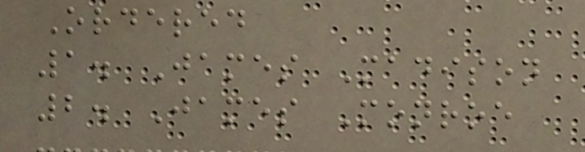Ordered
1. James Madison
2. James Monroe
